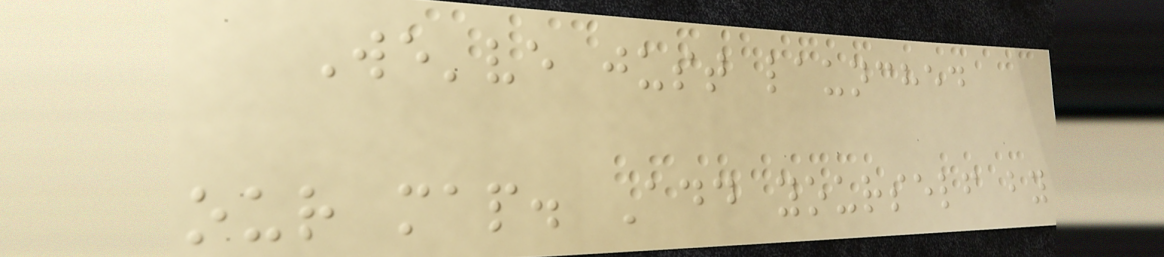We've just launched
our map. Add yourself by
